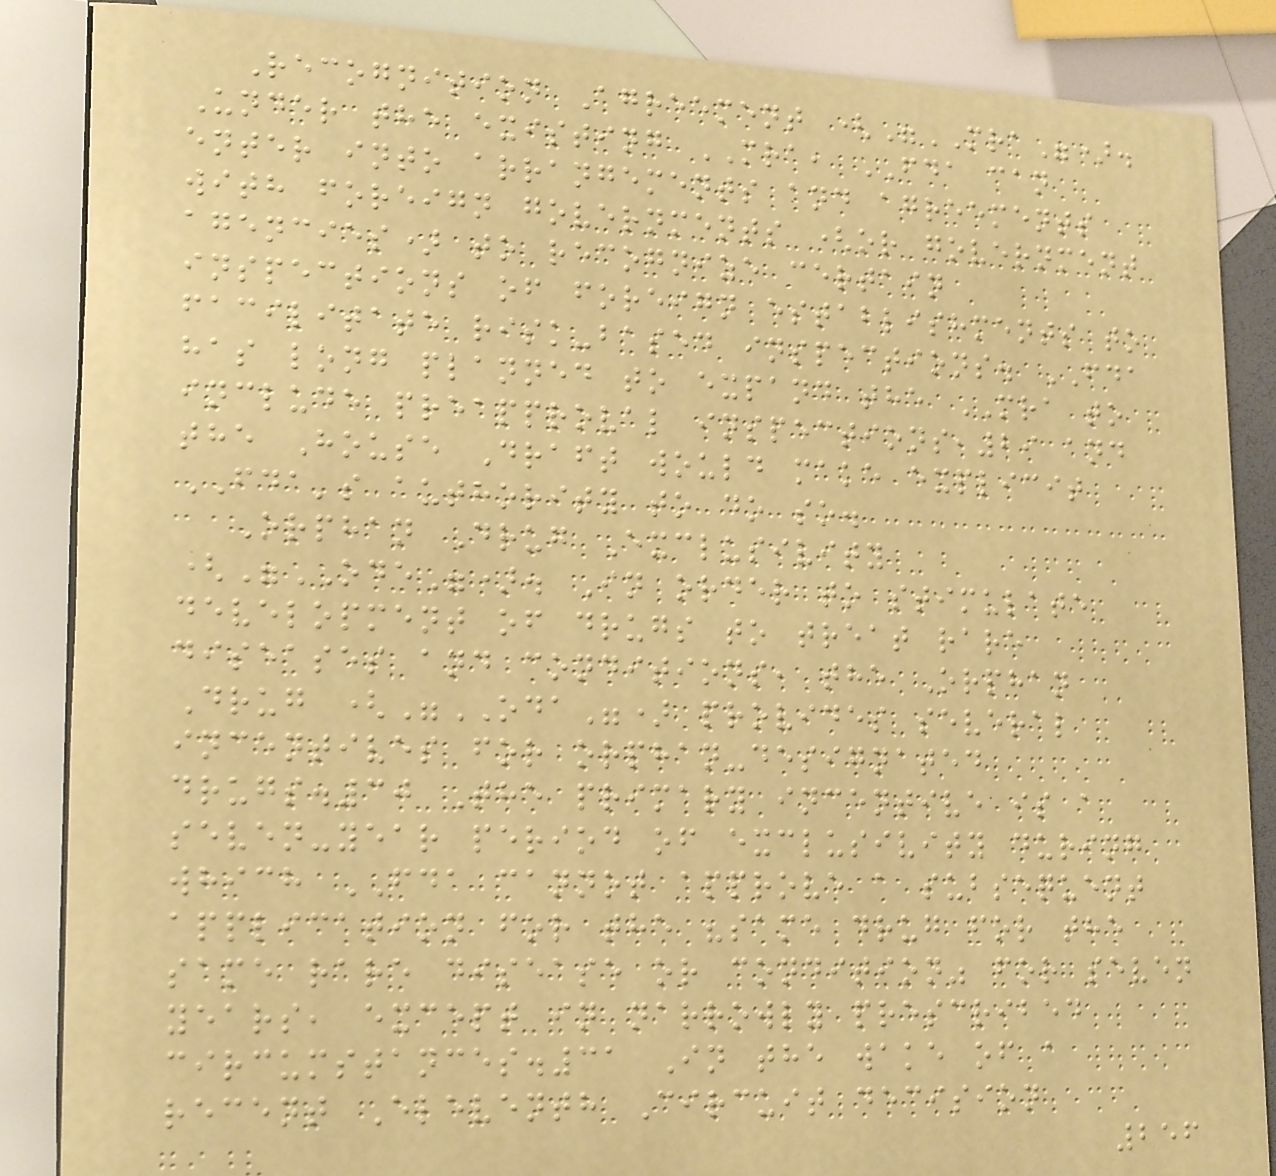Recognition Agreement ("MRA").
Under the existing MRA, FDA can
enter into arrangements and agreements
with foreign governments (or government
agencies) to recognize certain
inspections of foreign establishments to
facilitate risk-based inspections. FDA
has long planned to expand the MRA to
include preapproval inspections,29 and
the House Draft would make explicit
FDA's authority to do so.
Orphan Drug Exclusivity
("ODE"). In order to stimulate
development of drugs to treat rare
diseases and conditions, the Orphan
Drug ("ODA") provides several
incentives for orphan-designated
drugs.30 The primary incentive is a
seven-year period of exclusivity during
which FDA cannot approve a subsequent
application for the "same drug for the
same rare disease or condition" for seven
years, except in narrowly prescribed
circumstances.31 In the wake of a
recent Eleventh Circuit decision
256
